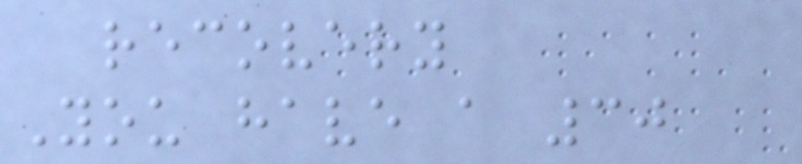recovery
You have a 30
